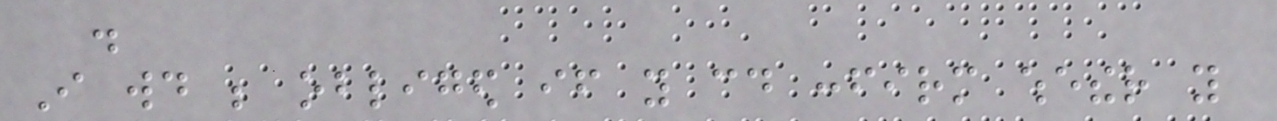.
I would be obliged if you could confirm whether you
